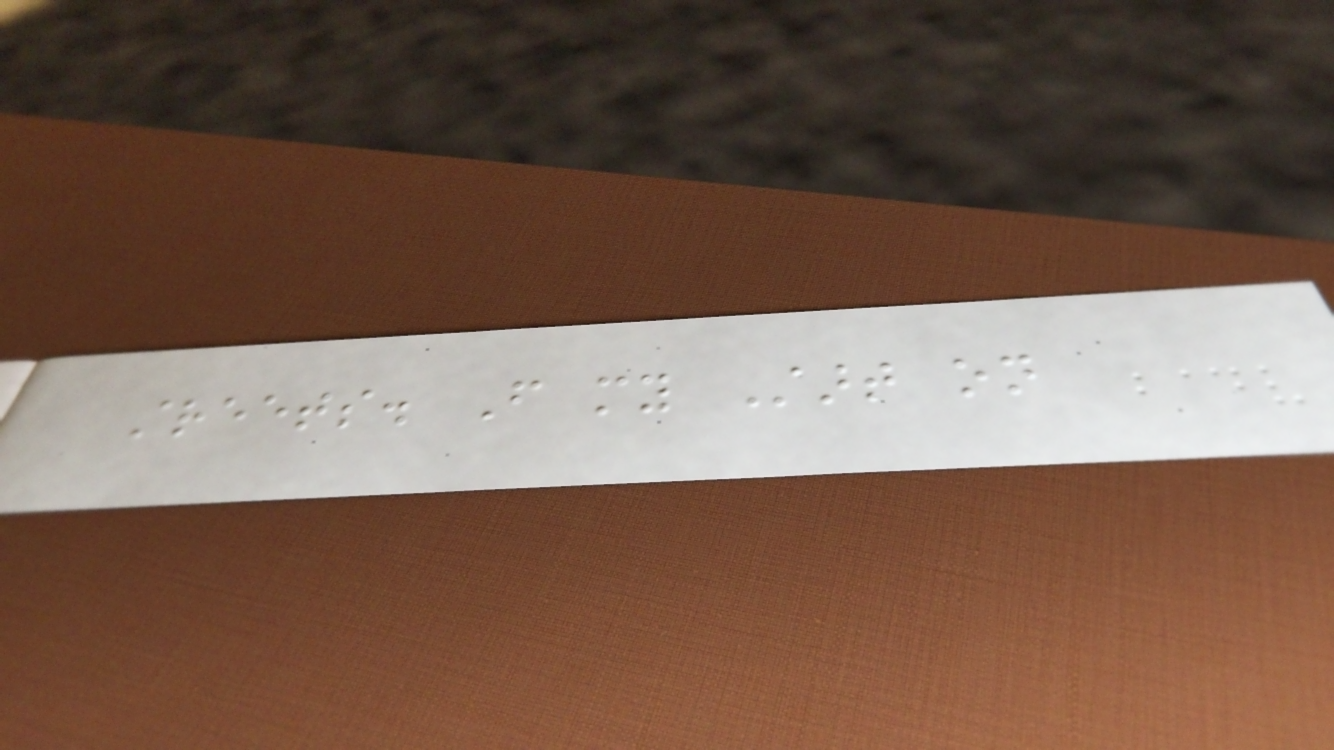streets. From my Start on
